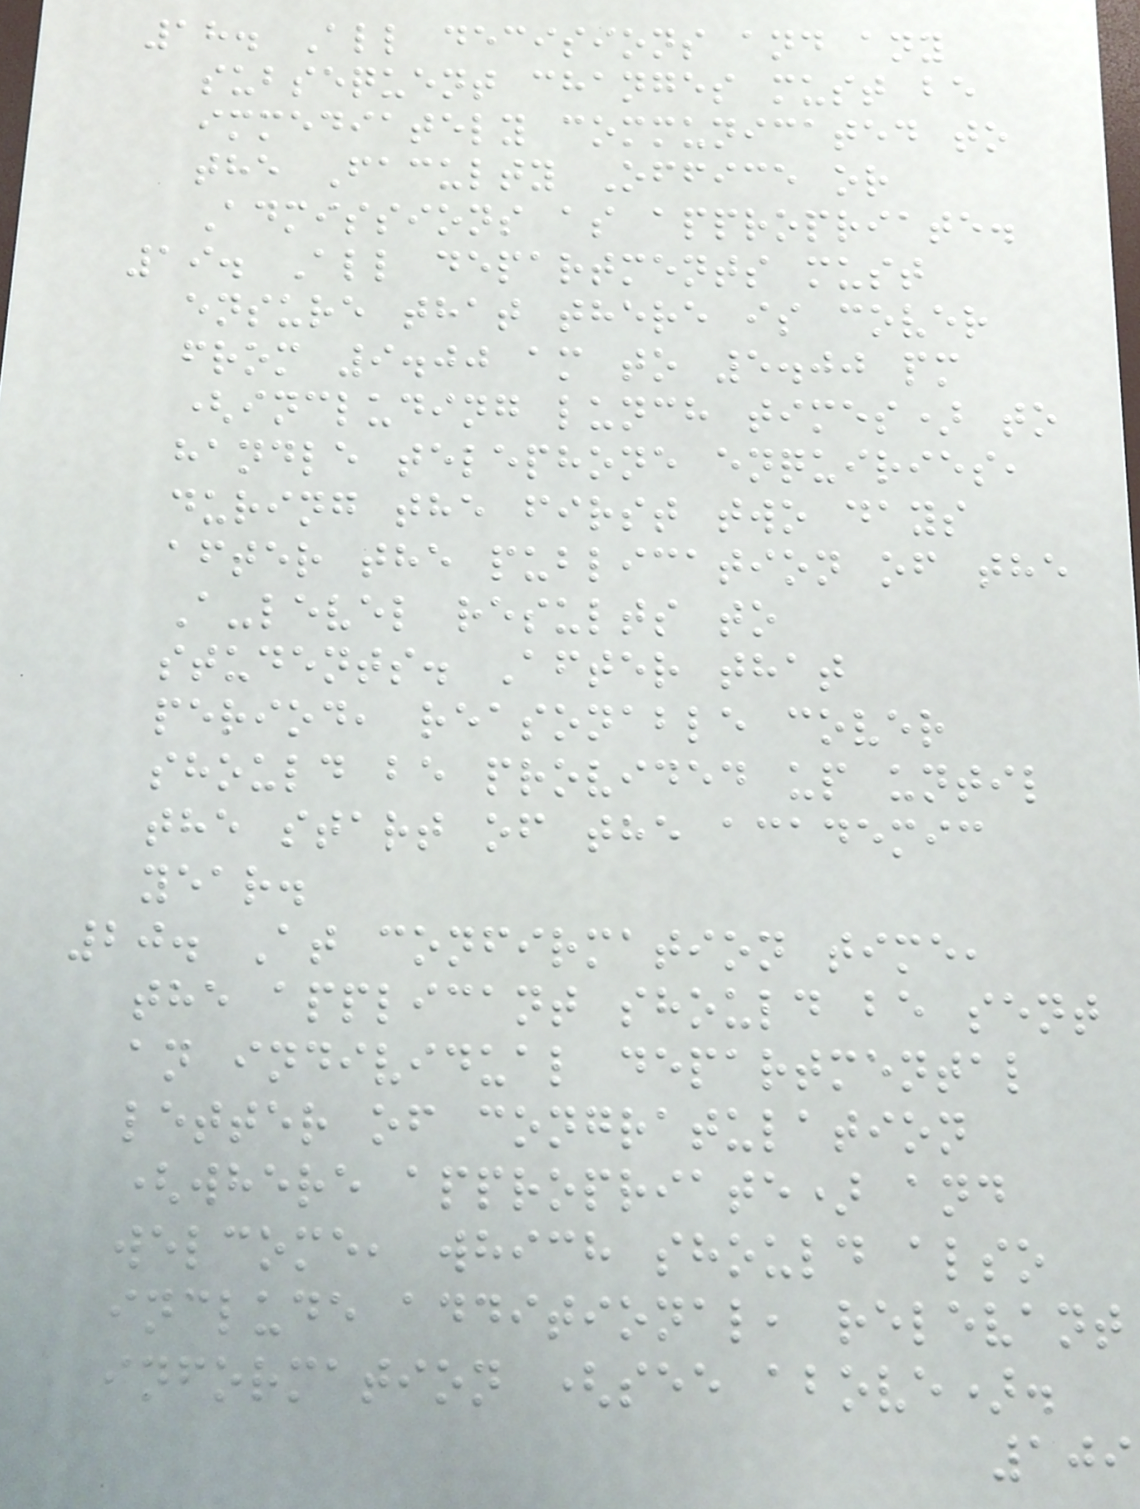18. All decisions and any
subsequent changes must be
immediately communicated to
the Faculty Office or
Admissions as appropriate.
19. All departments must
ensure that there is cover
from 9.00 am to 5.00 pm
(including lunch times) to
handle telephone enquiries,
during the first two days
after the publication of the
A-level results to
students. After that
period, reasonable cover
should be provided up until
the start of the academic
year.
20. At confirmation time,
the applicant should be sent
an individual departmental
letter of congratulation
(where appropriate) and
welcome, which should also
include additional, relevant
information (see above).
109
